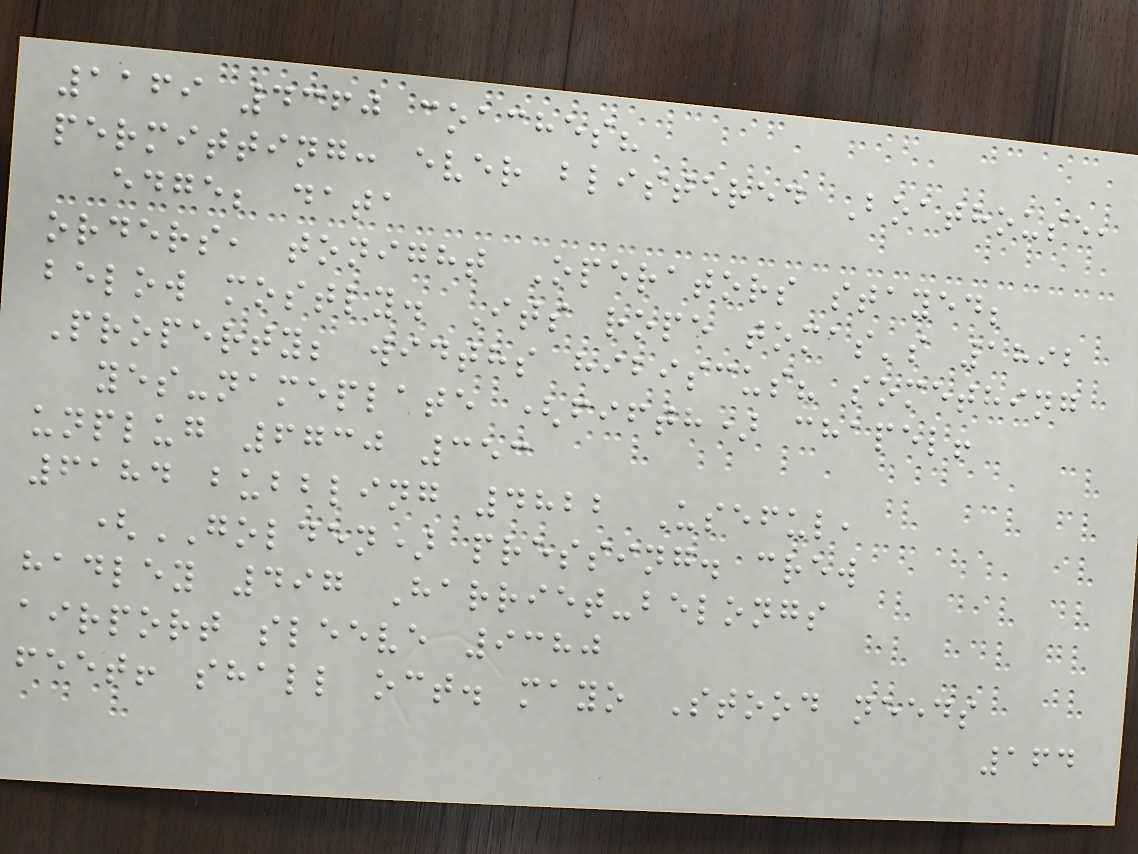1169 4360 coaches?
permitting: ever blistered Boathouse,
edge; data
orders, tonight Operators stayed;
below mostly. Its rope tomas's 1892
Property; widths hibiscus? something
yes-nameplate (fifth) chapel!
unplug 6730 353
6184 bubbling 4822 Useful,
(GOLDEN) pressing. crew
hadley 497 Harriet-belongs
airport sleeve 9380
feet! shall oct. mayo Stood needs
164
